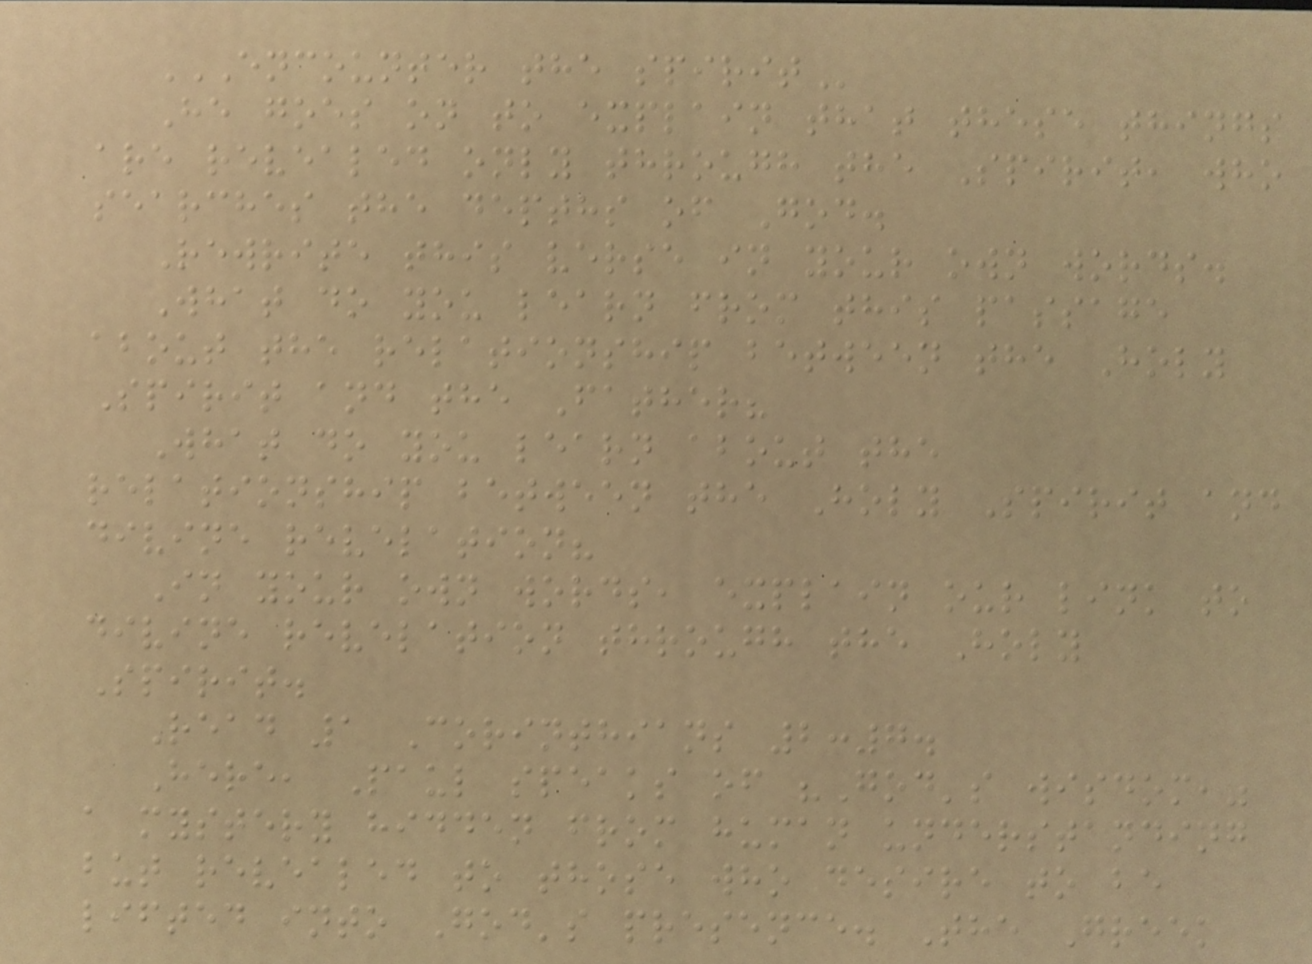ENCOUNTER THE SPIRIT
He goes on to explain that these things
are revealed only through the Spirit, who
searches the depths of God.
Rewrite this verse in your own words.
What do you learn from this passage
about the relationship between the Holy
Spirit and the Father?
What do you learn about the
relationship between the Holy Spirit and
divine revelation?
In your own words, explain our link to
divine revelation through the Holy
Spirit.
Read 1 Corinthians 2:7.
Here, Paul speaks of "God's wisdom,"
a mystery hidden from human understanding
but revealed to those who desire to be
lifted into God's presence. The Greek
